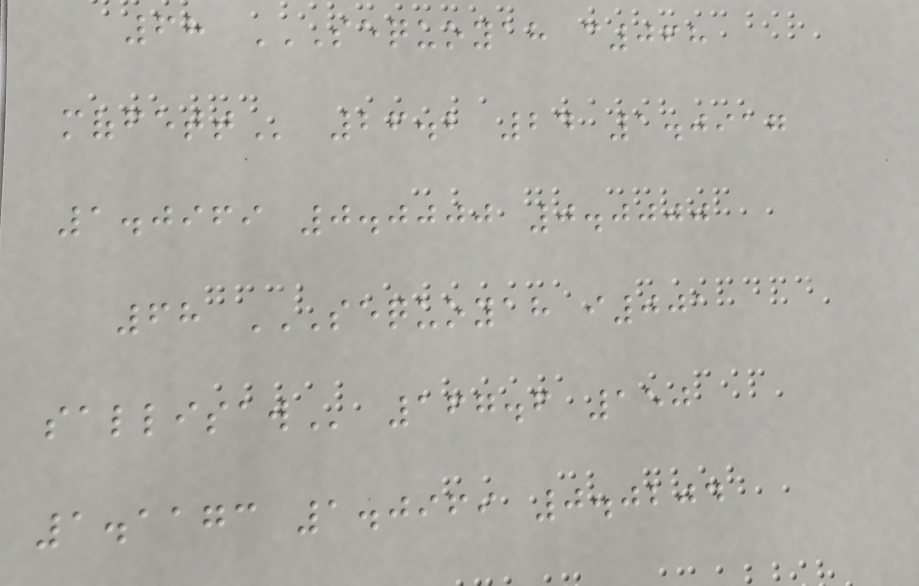68 SEQUOYAH C068
MOFFETT 26.2 24 1.0917
1.0969 0.0000 0.0000
68 SEQUOYAH I001
SALLISAW 167.6 150
1.1173 1.0969 0.0204
